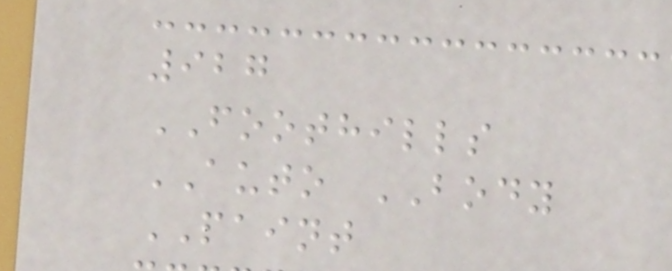927
FOOTHILLS
AUTO BODY
PAINT
